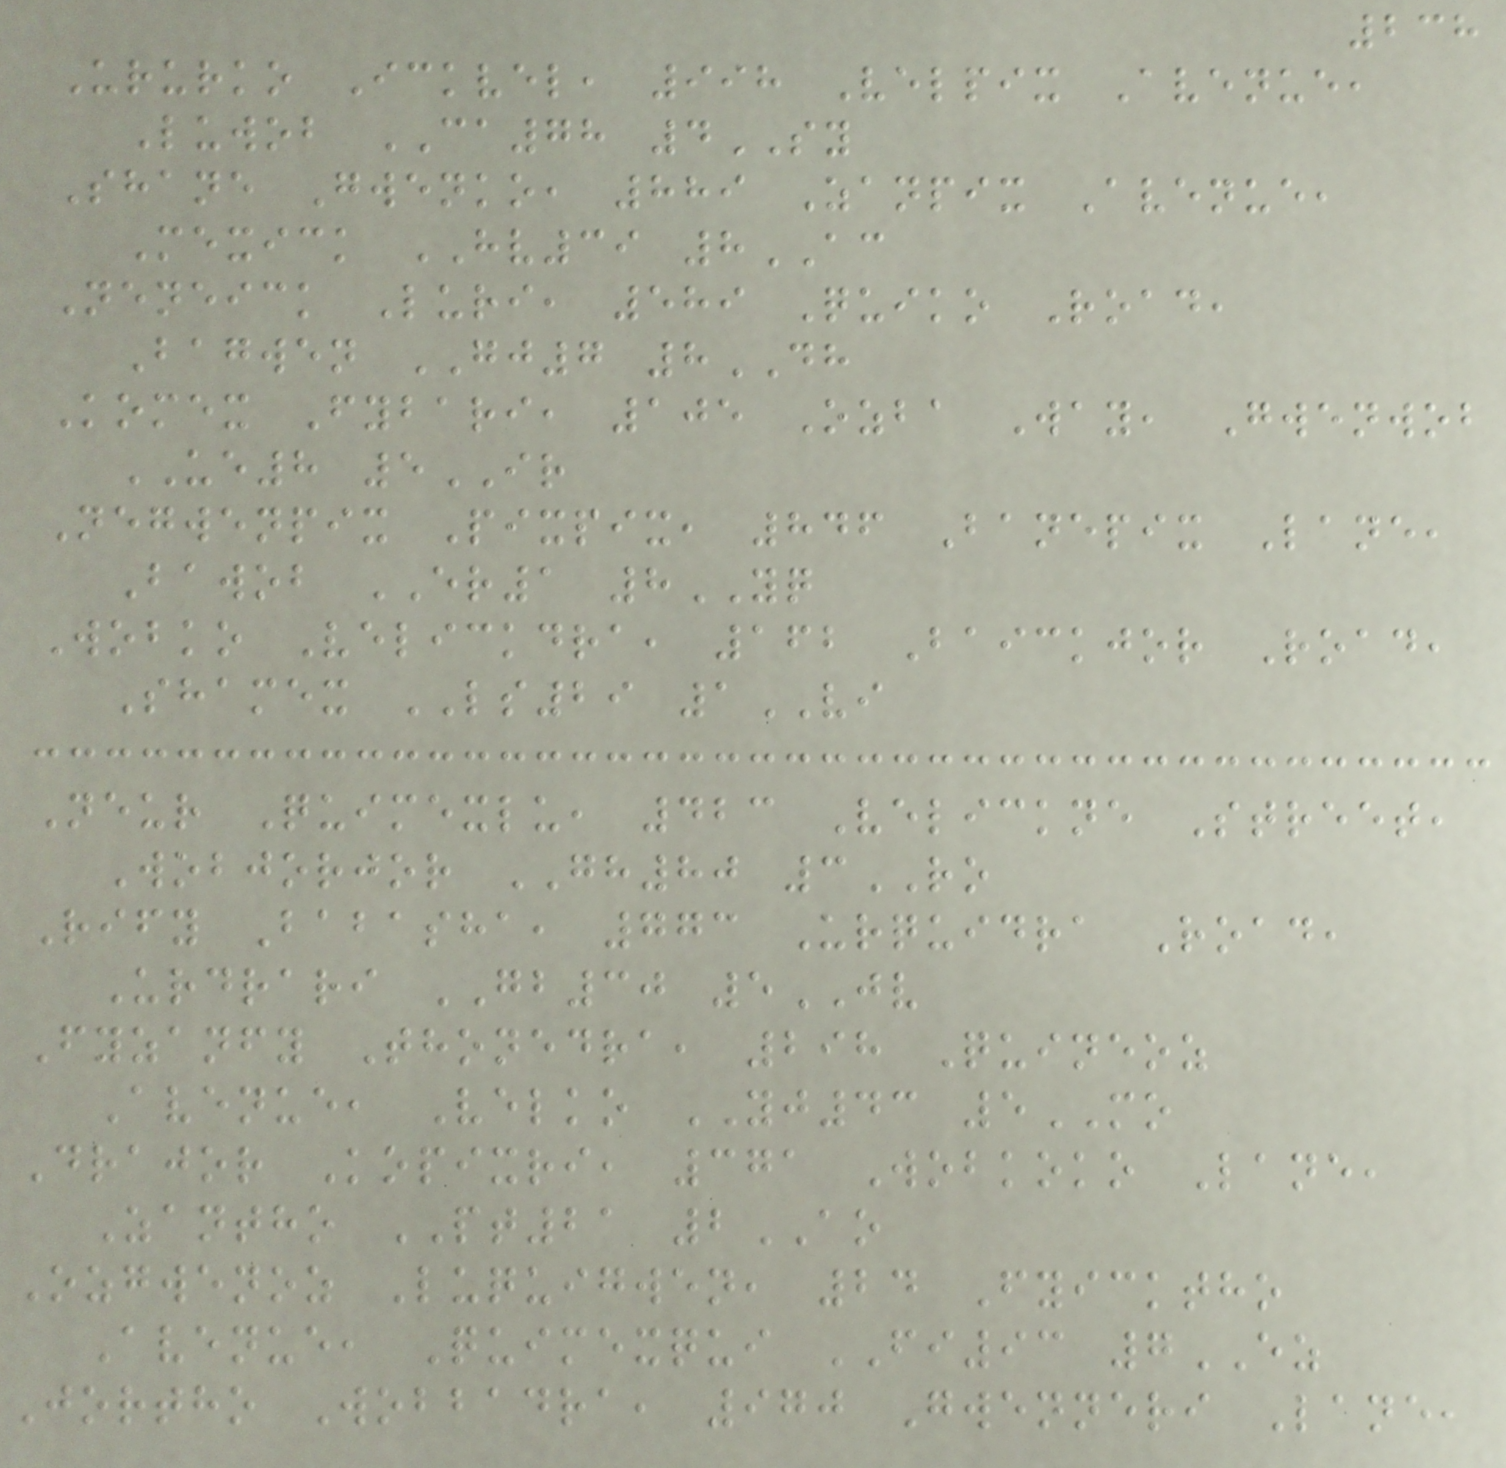238
Ururko Ickvel, 998 Velpix Avenue,
Luwob CA78 4SY
Shane Gwenko, 889 Zanpix Avenue,
Mexick HV39 8AC
Neneick Luri, 589 Quiko Road,
Bagwen GJ7 8DH
Komex Fybari, 105 Ozba Way, Gwenwob
UE8 5IR
Negwenpix Pixpix, 846 Banepix Lane,
Bawob ER1 8YQ
Wobko Velickdra, 162 Baickjor Road,
Shamex LS29 1VI
Neur Quimexlu, 423 Velickne Street,
Wobjorjor GH80 3RO
Rify Babasha, 773 Urquidra Road,
Urdrari GB30 5JV
Fyzanfy Thonedra, 298 Quineoz
Avenue, Velko YJ43 5MO
Drajor Kopixri, 371 Wobkoko Lane,
Zantho PT21 2AO
Ozgwenoz Luquigwen, 24 Fyicktho
Avenue, Quimexqui FI93 7EZ
Jortho Wobbadra, 970 Gwenneri Lane,
